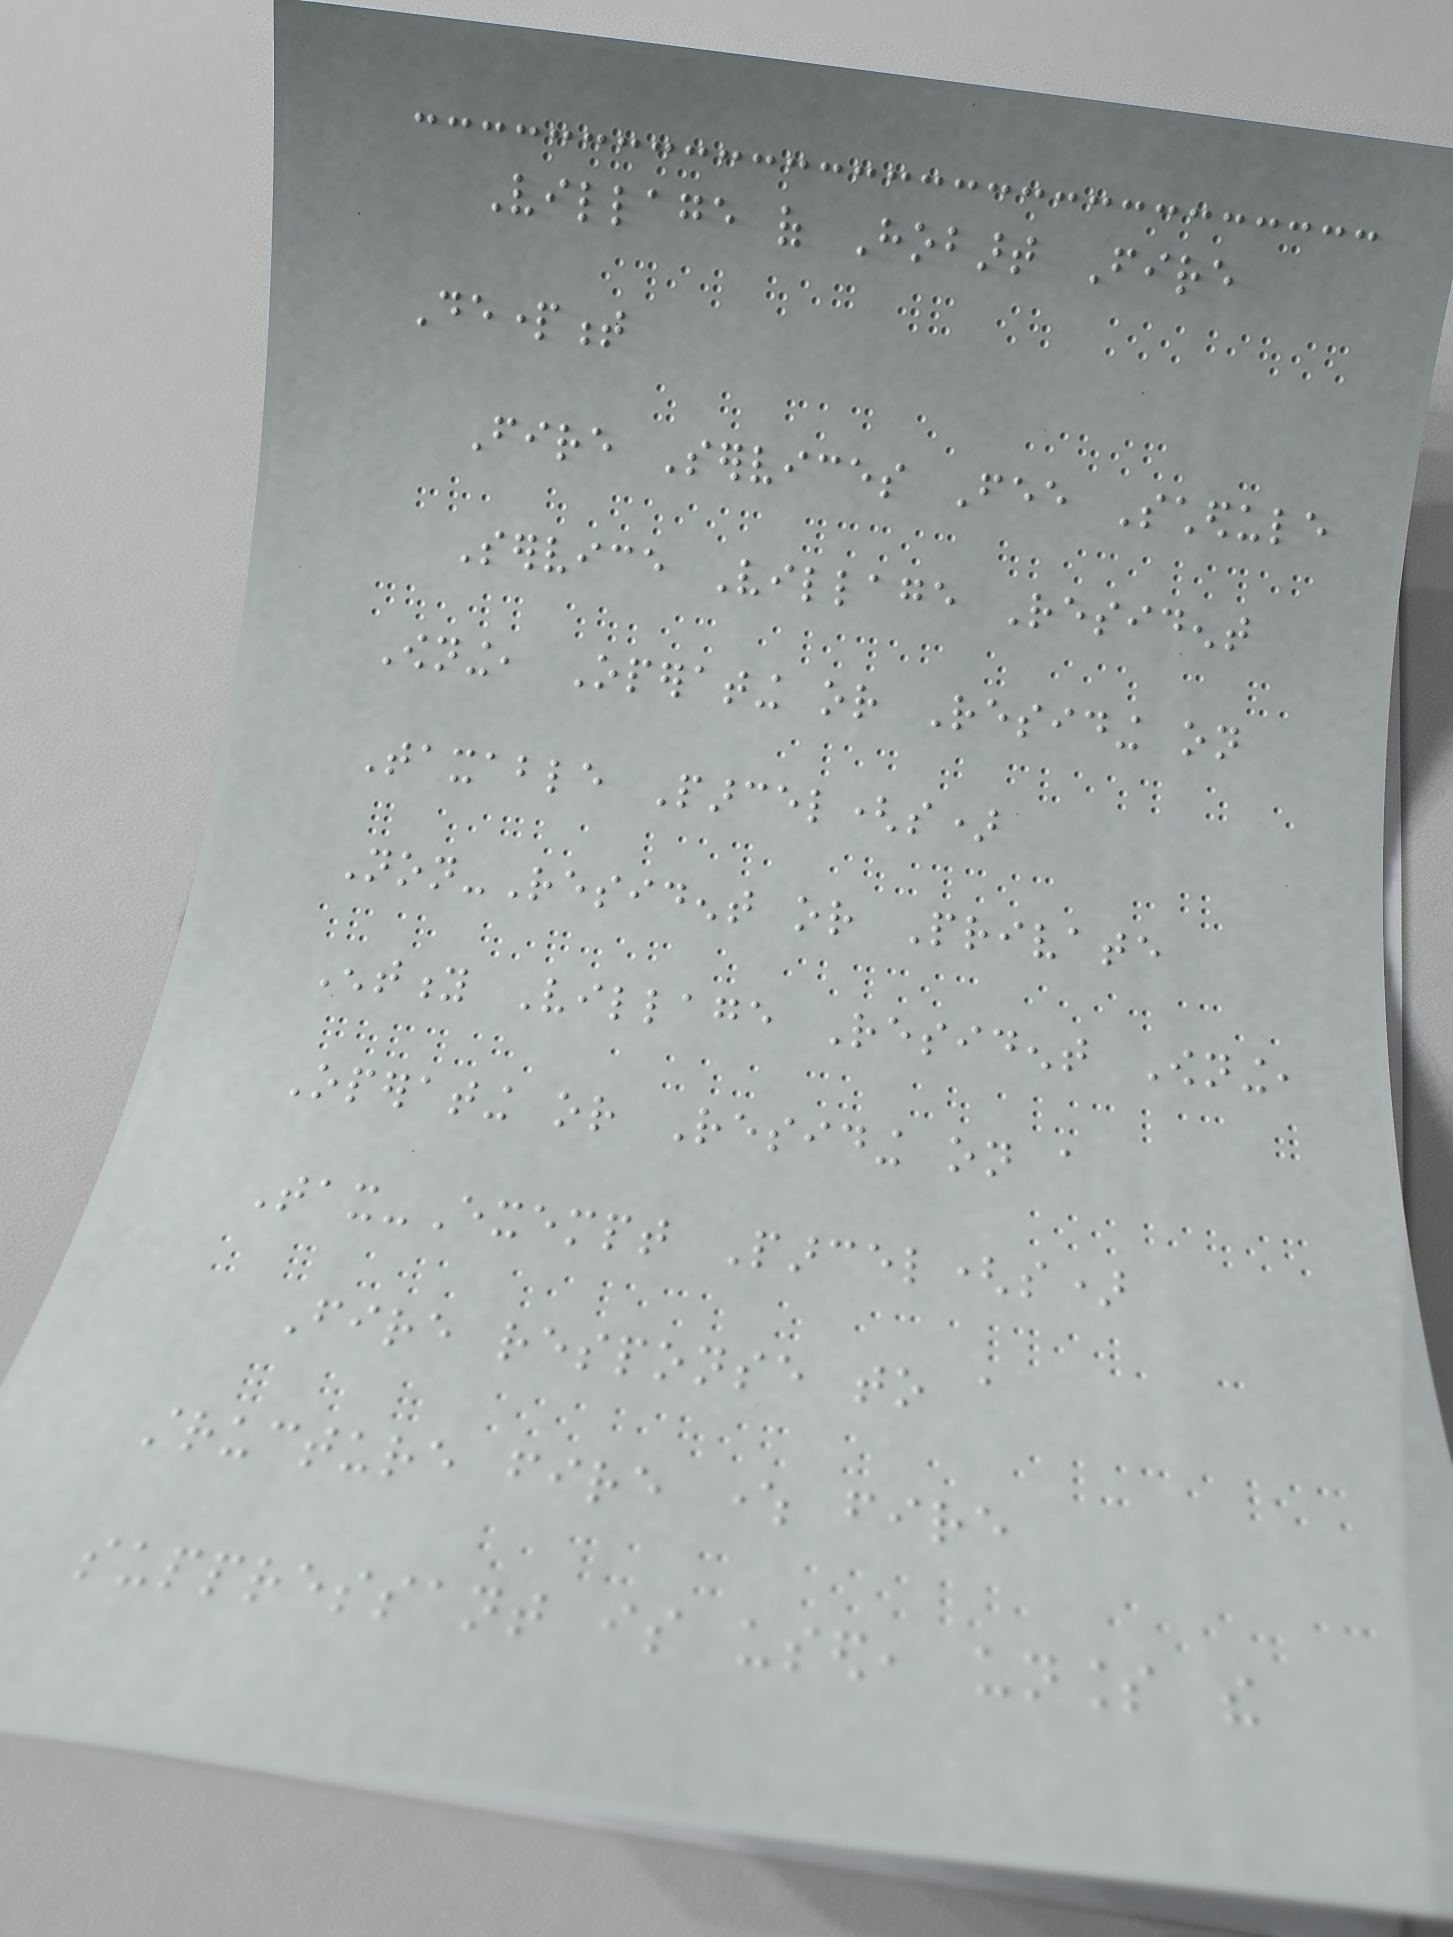Village of Hobart Fire
Department
Fire Services Fee Schedule
Service Village Resident
Owning, Operating or Residing on
Taxable Parcel(s)
Non-Resident or Private
Entity Village Resident Owning,
Operating or Residing on a
Tax-Exempt Parcel(s)
Fire response to a
structure fire where fire
suppressant is used, unless the
